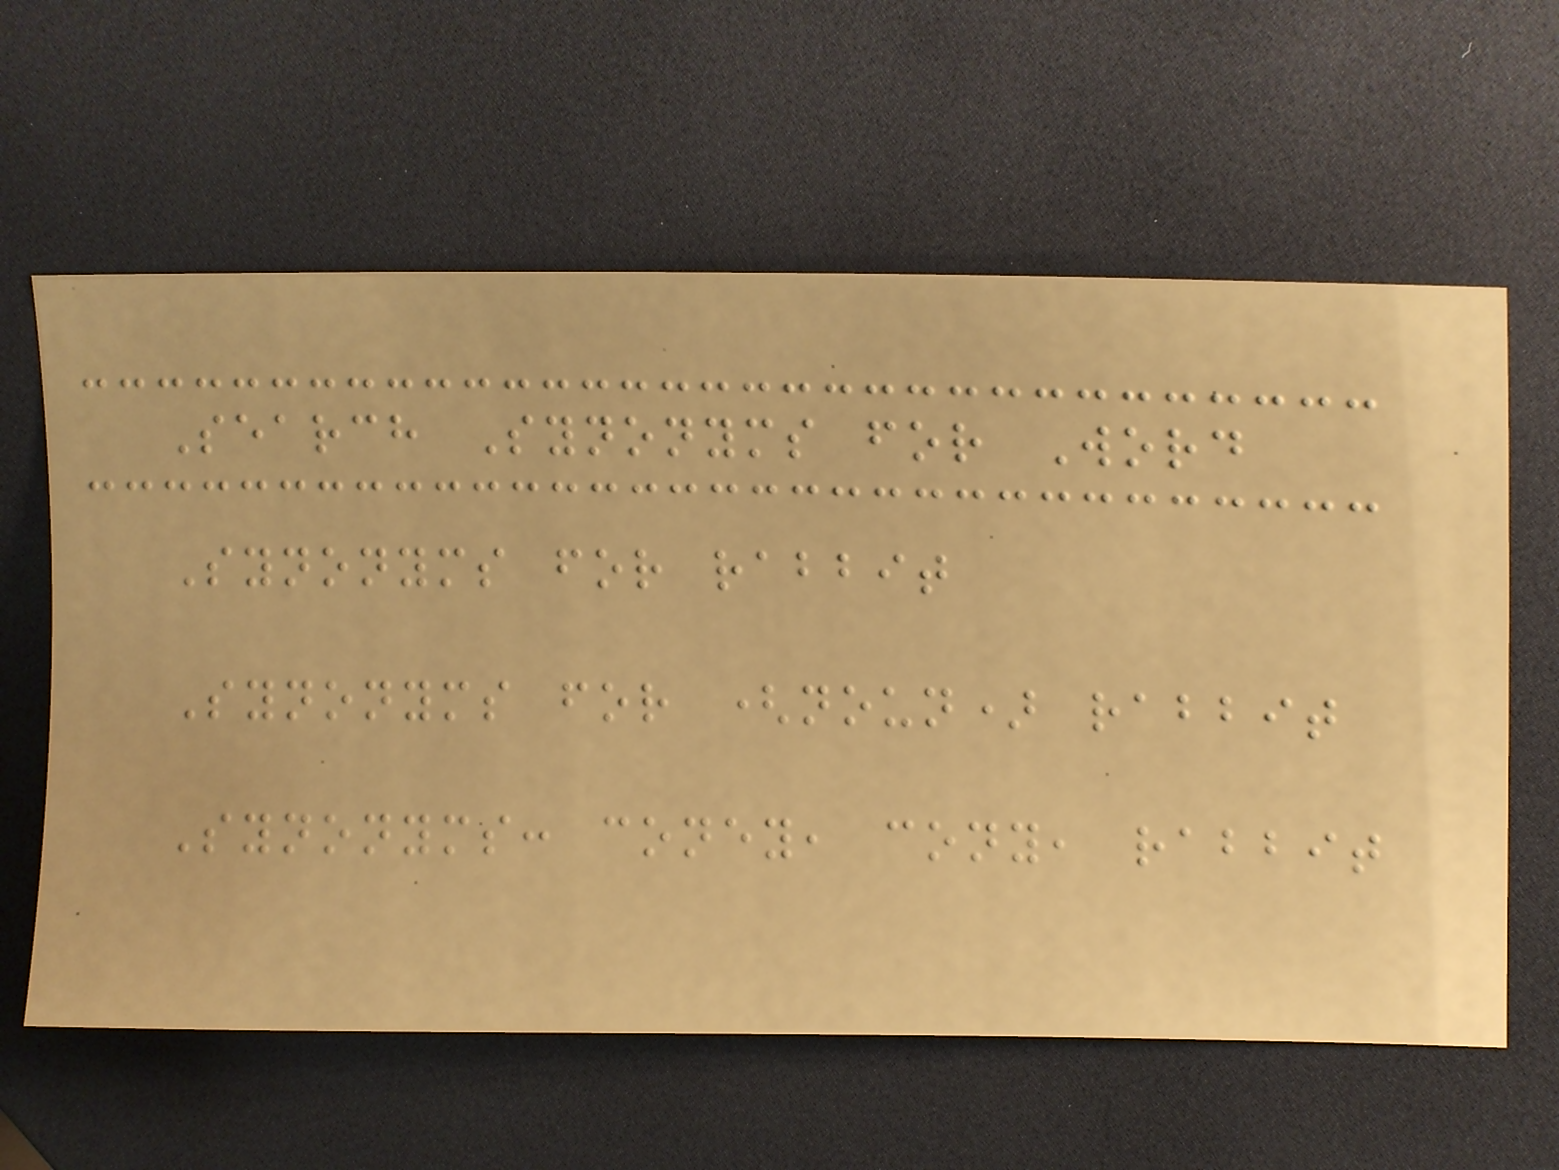Search Synonyms for Word
Synonyms for rabbit
Synonyms for (noun) rabbit
Synonyms: coney, cony, rabbit
